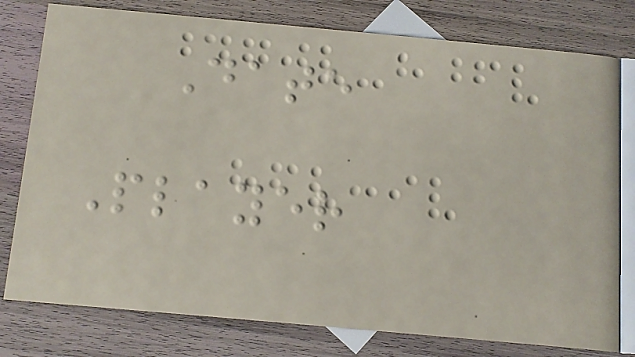Date
Player
